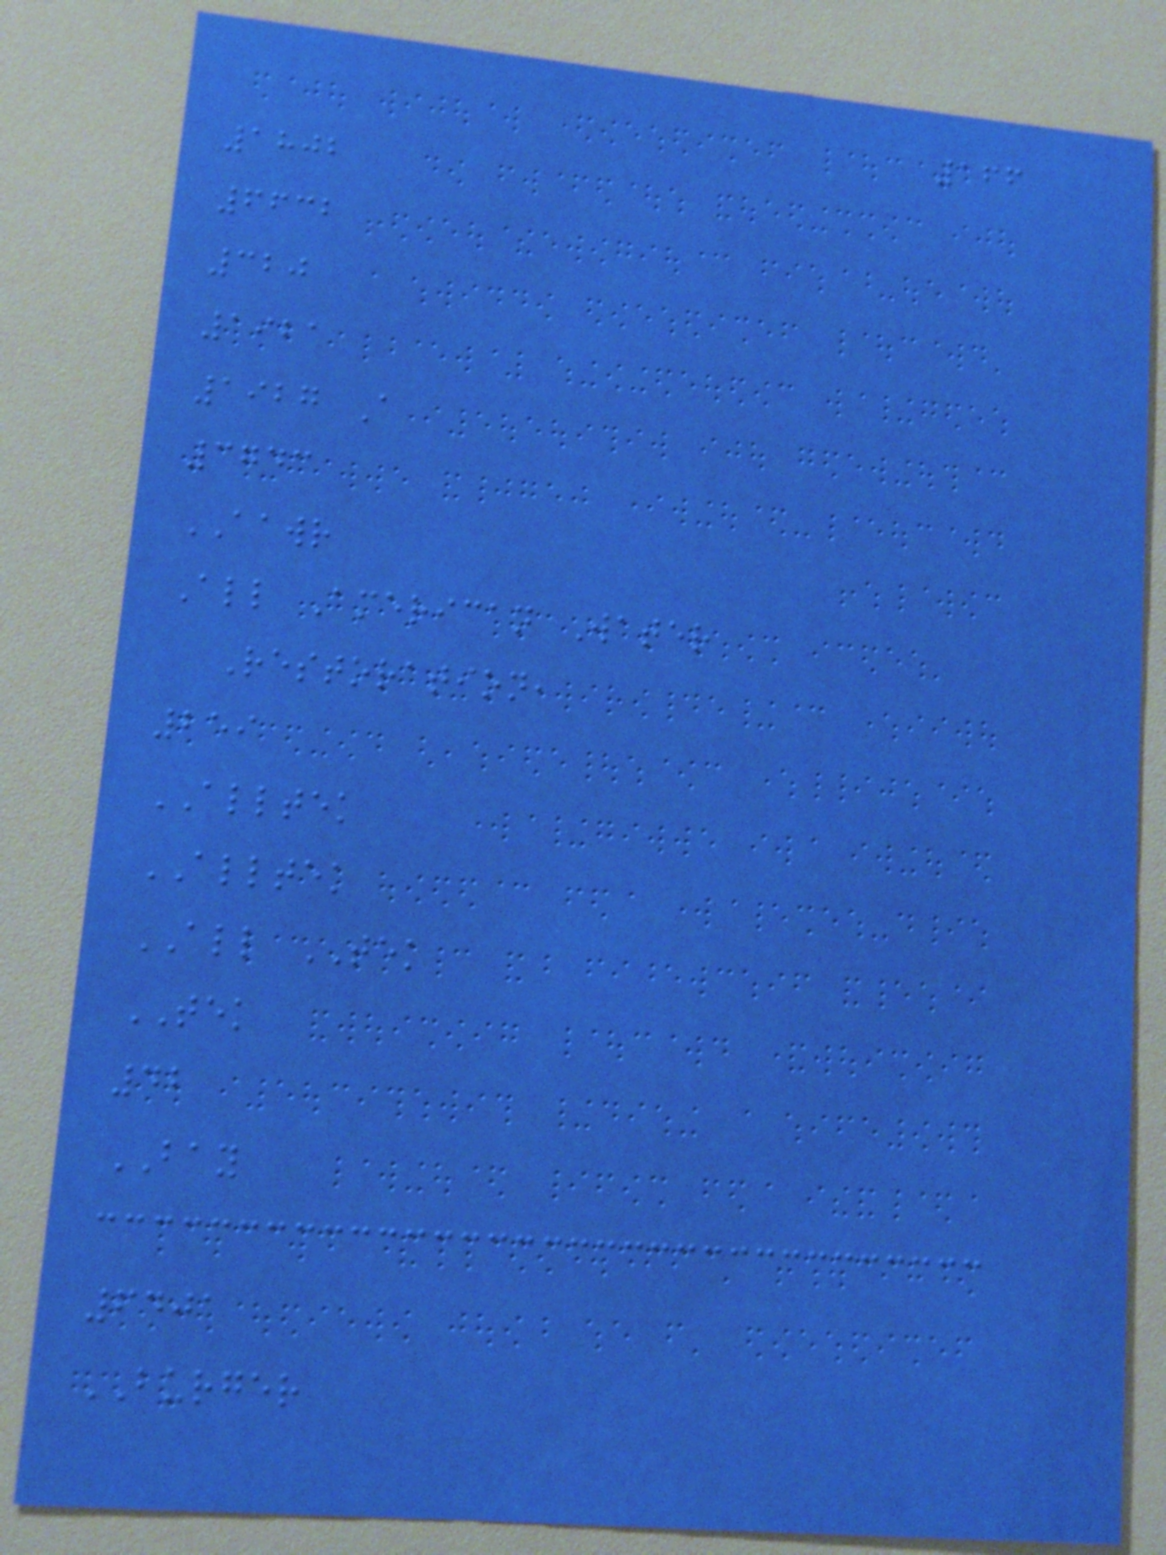166
1802
6632
320
1921
1927 A
3743
AAWR
All American Water
Restoration,
259
ALLTEK
ALLTEK
ALL TEK
TEK
42
BAY
6401
BURGER
